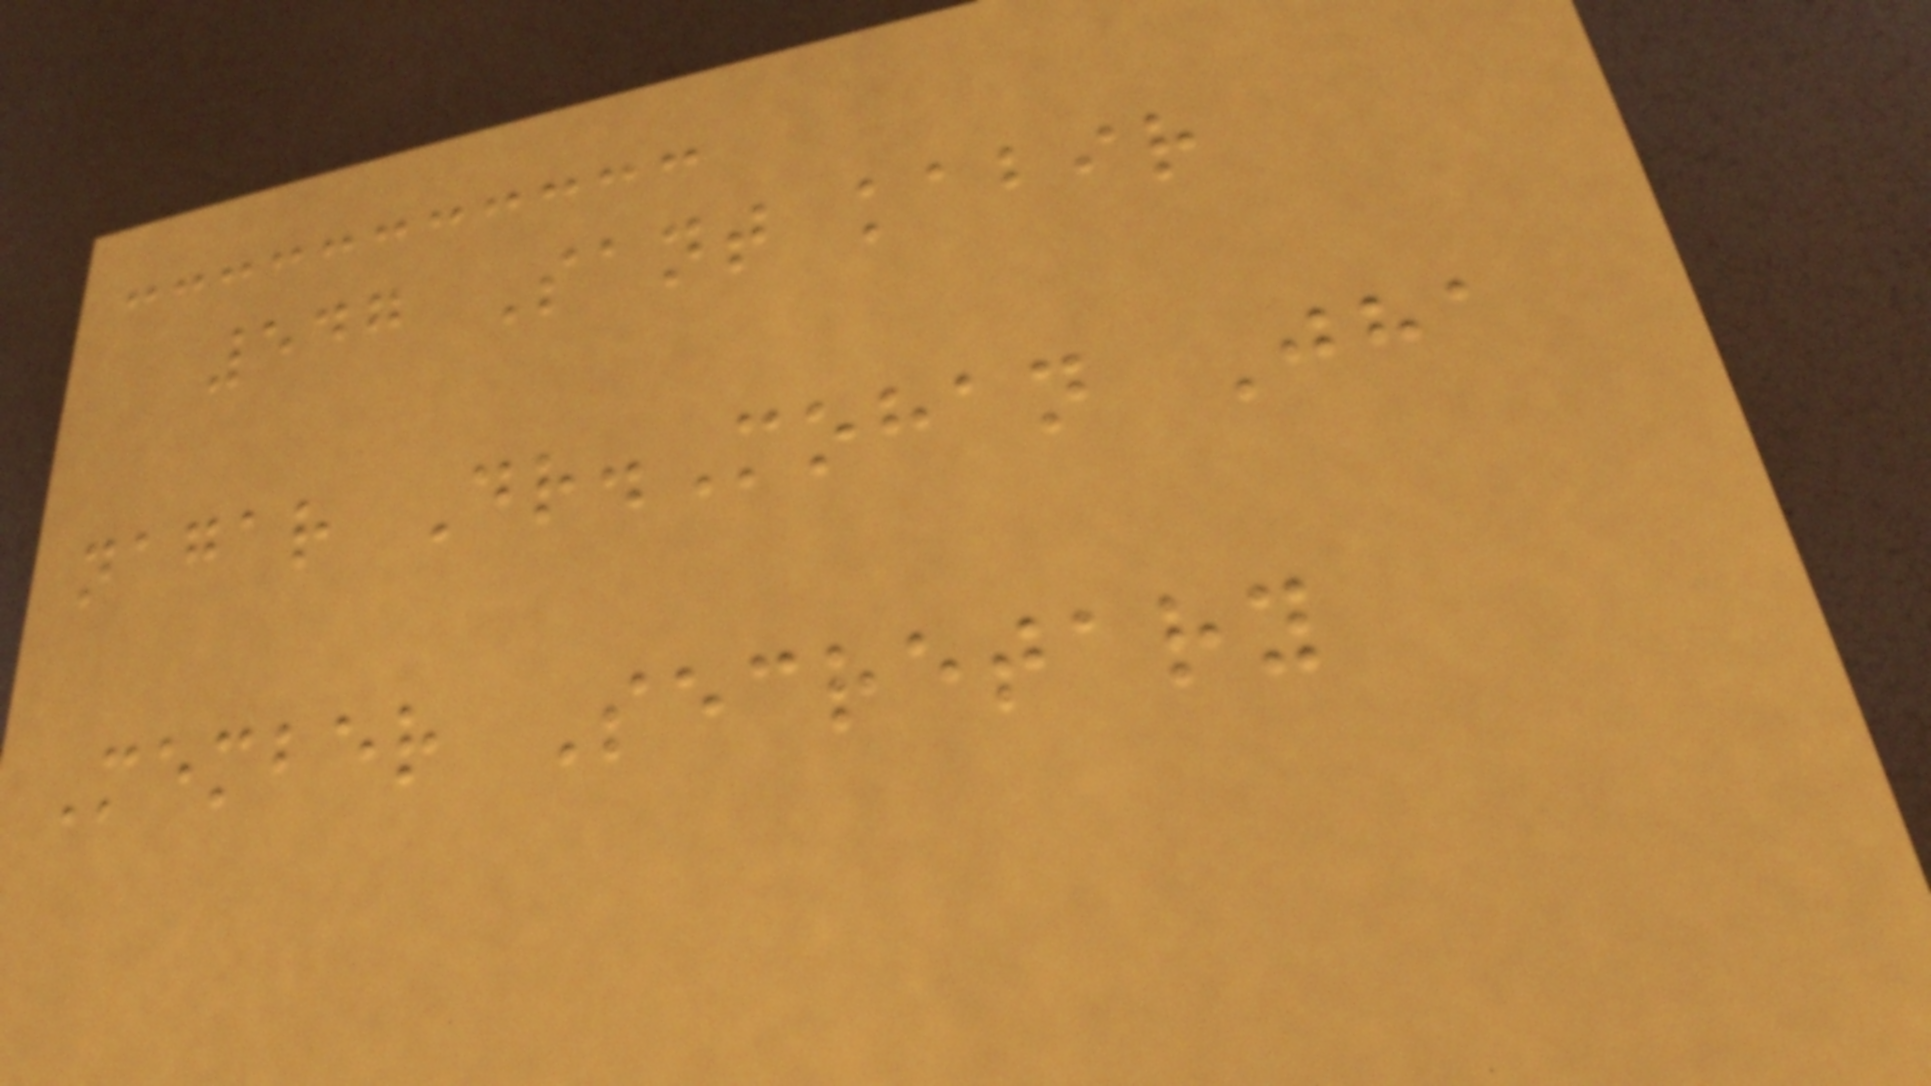547 Sant kabir
nagar Dr.Mohan Jha
Member Secretary
